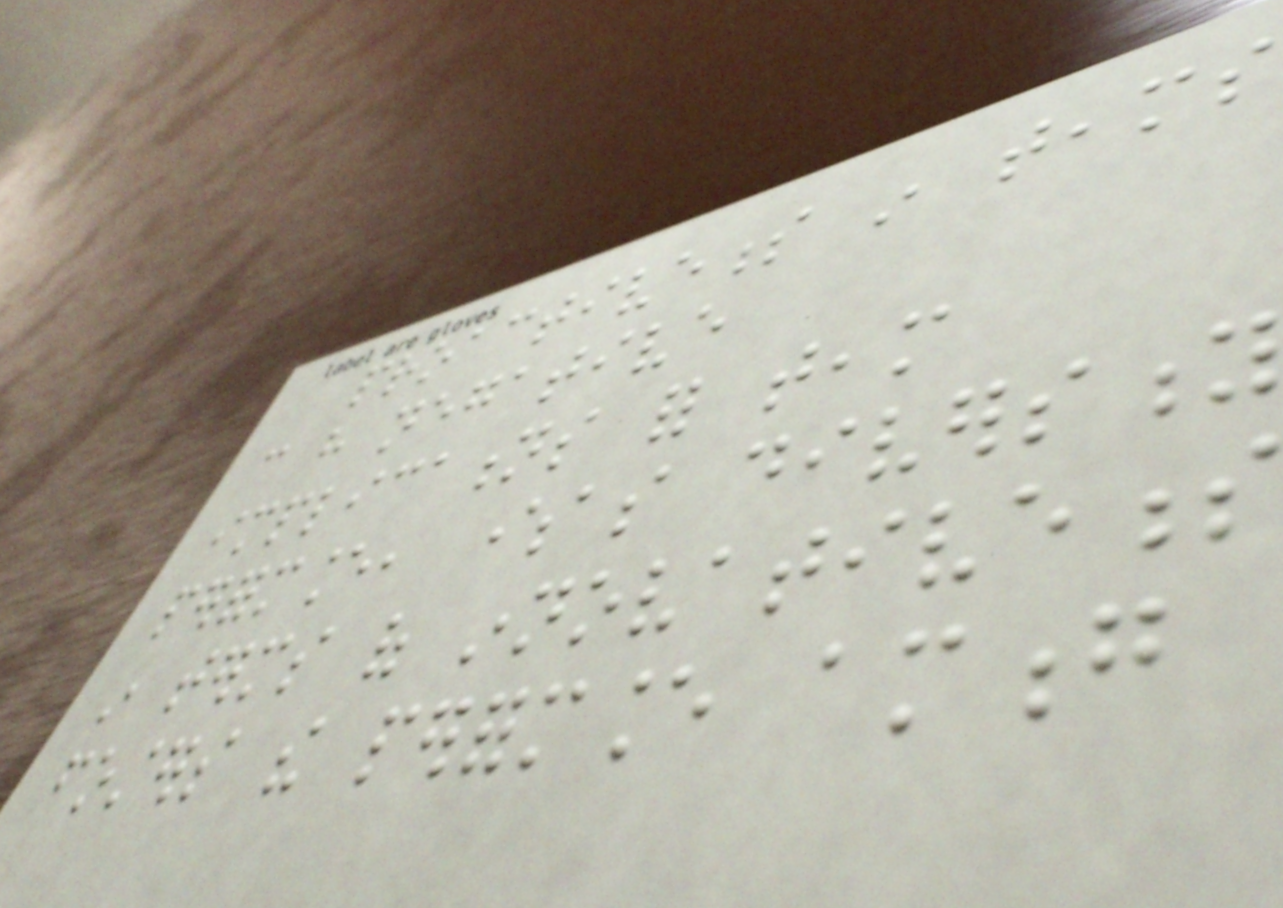proactiveness in teams
can have negative
implications for team
performance, whereas diversity
in terms of innovativeness
fosters the performance among
